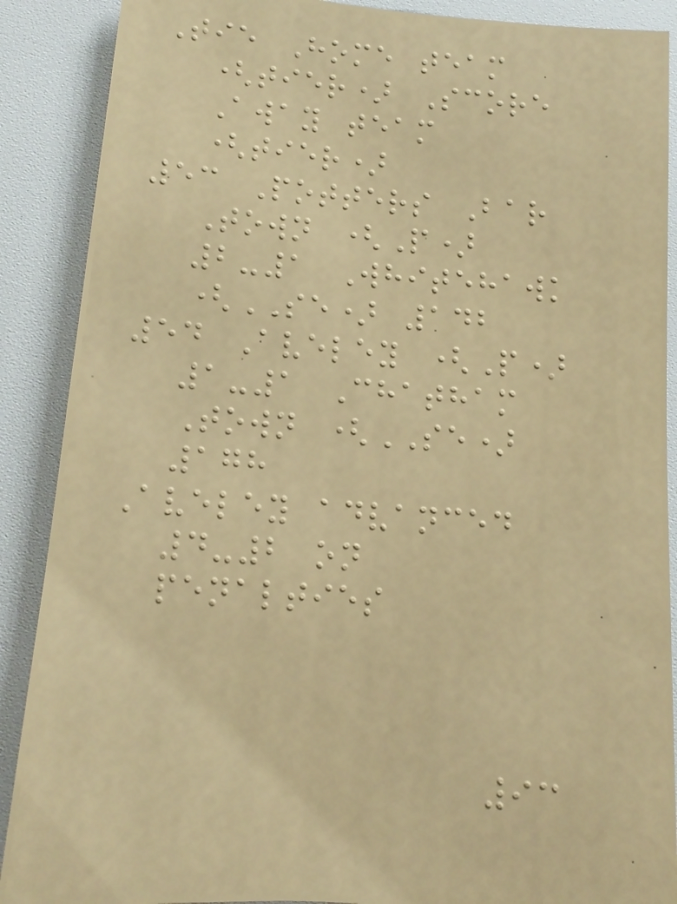Tie Home team
(tier) Score
Away team
(tier)
53 Potters Bar
Town (P)
2-1 Whitehawk
(SE) 142
54 Aveley (P)
1-1 Chatham
Town (SE)
178
Aveley advanced
4-2 on
penalties
93
